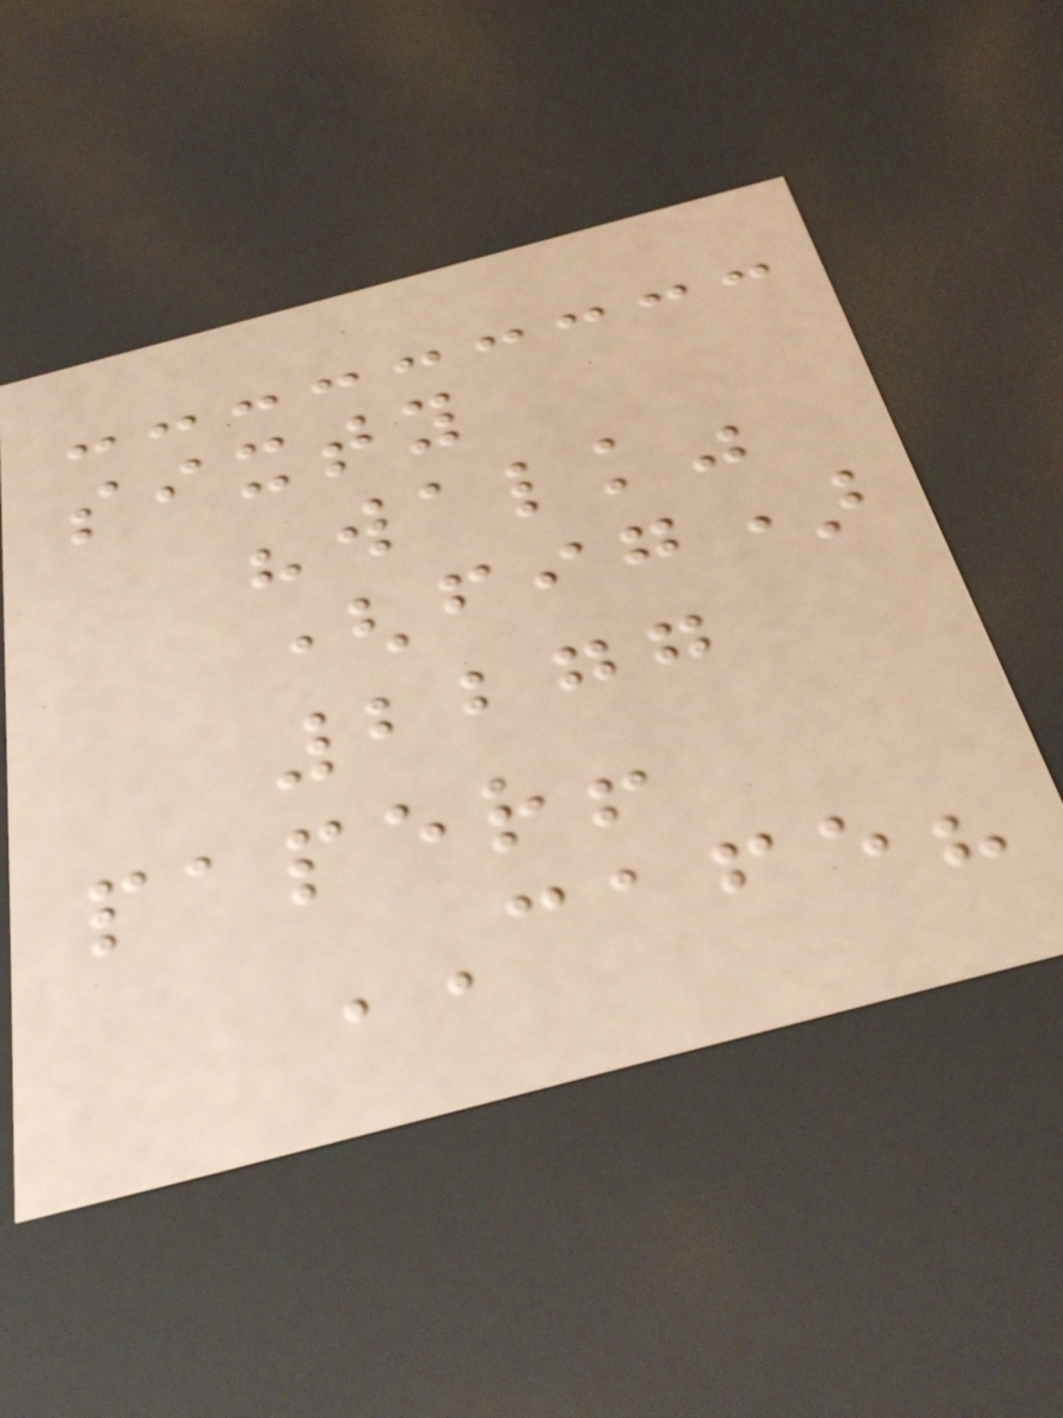sixty
"walk"
(fig)
2277
paper!
CAFE?
